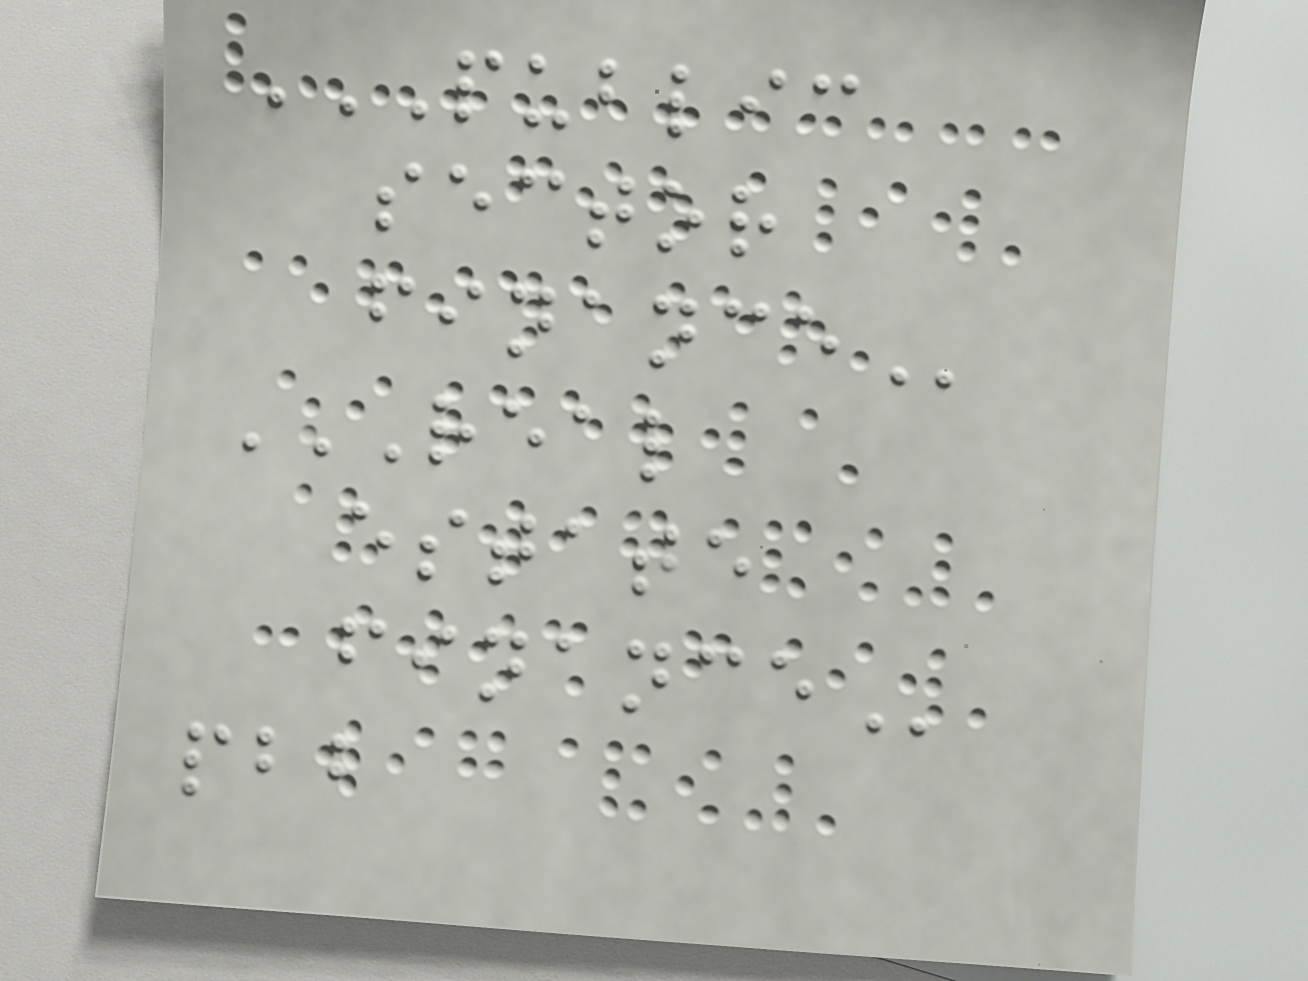PUBLIC
SECTOR
FINANCE
REAL
ESTATE
FINANCE
pbb
